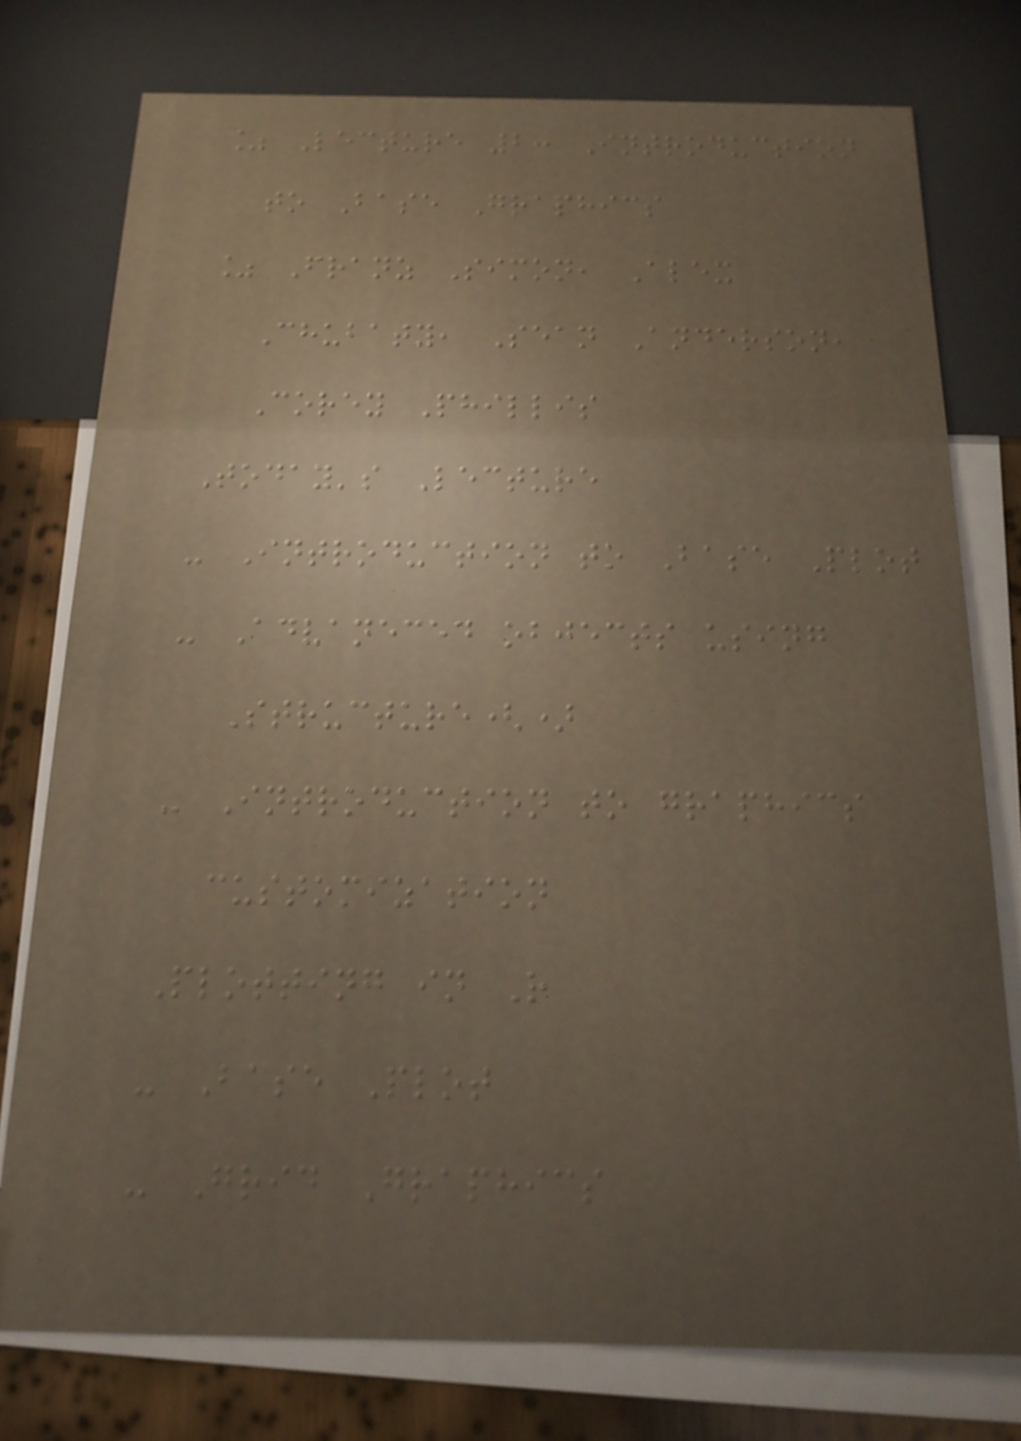% Lecture 2: Introduction
to Base Graphics
% Franz Simon, Alex
Chubaty, Sean Anderson,
Corey Phillis
Today's Lecture
- Introduction to Base Plot
- Advaneced objects using
Structure()
- Introduction to graphics
customization
Plotting in R
- Base Plot
- Grid Graphics
